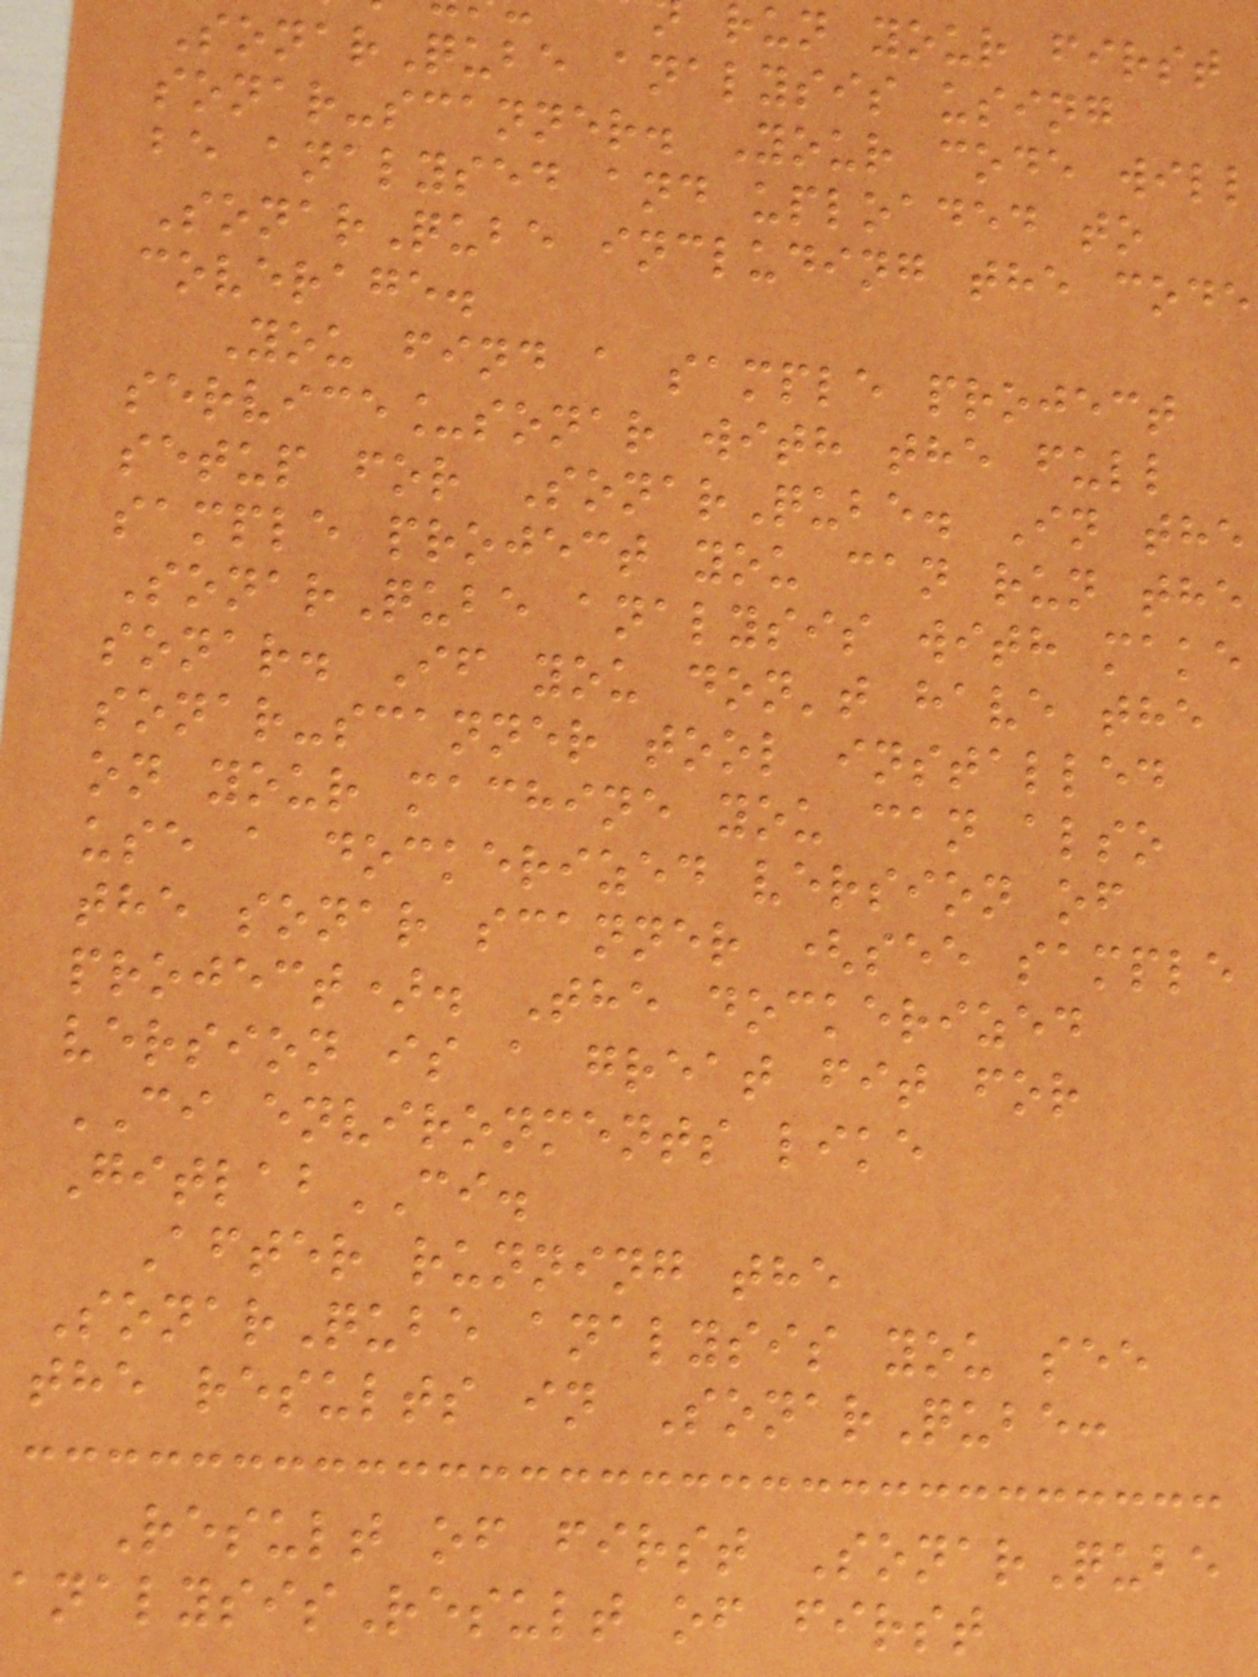run your first
SonarQube analysis using
sonar-scanner. Your code will
be analysed and uploaded to
SonarQube including the code
coverage.
You find a sample project
service_sonar with the full
setup for SonarQube. In the
sample project you can run the
SonarQube analysis with make
sonar. If you don't have the
sonar-scanner tool installed
on your machine you can also
use a dockerized version of
the sonar scanner (see sample
project). The dockerized
version is a great fit for
CI environments like
GitlabCI.
After running the
SonarQube analysis you see
the results in SonarQube:
Result of first SonarQube
analysisResult of first
